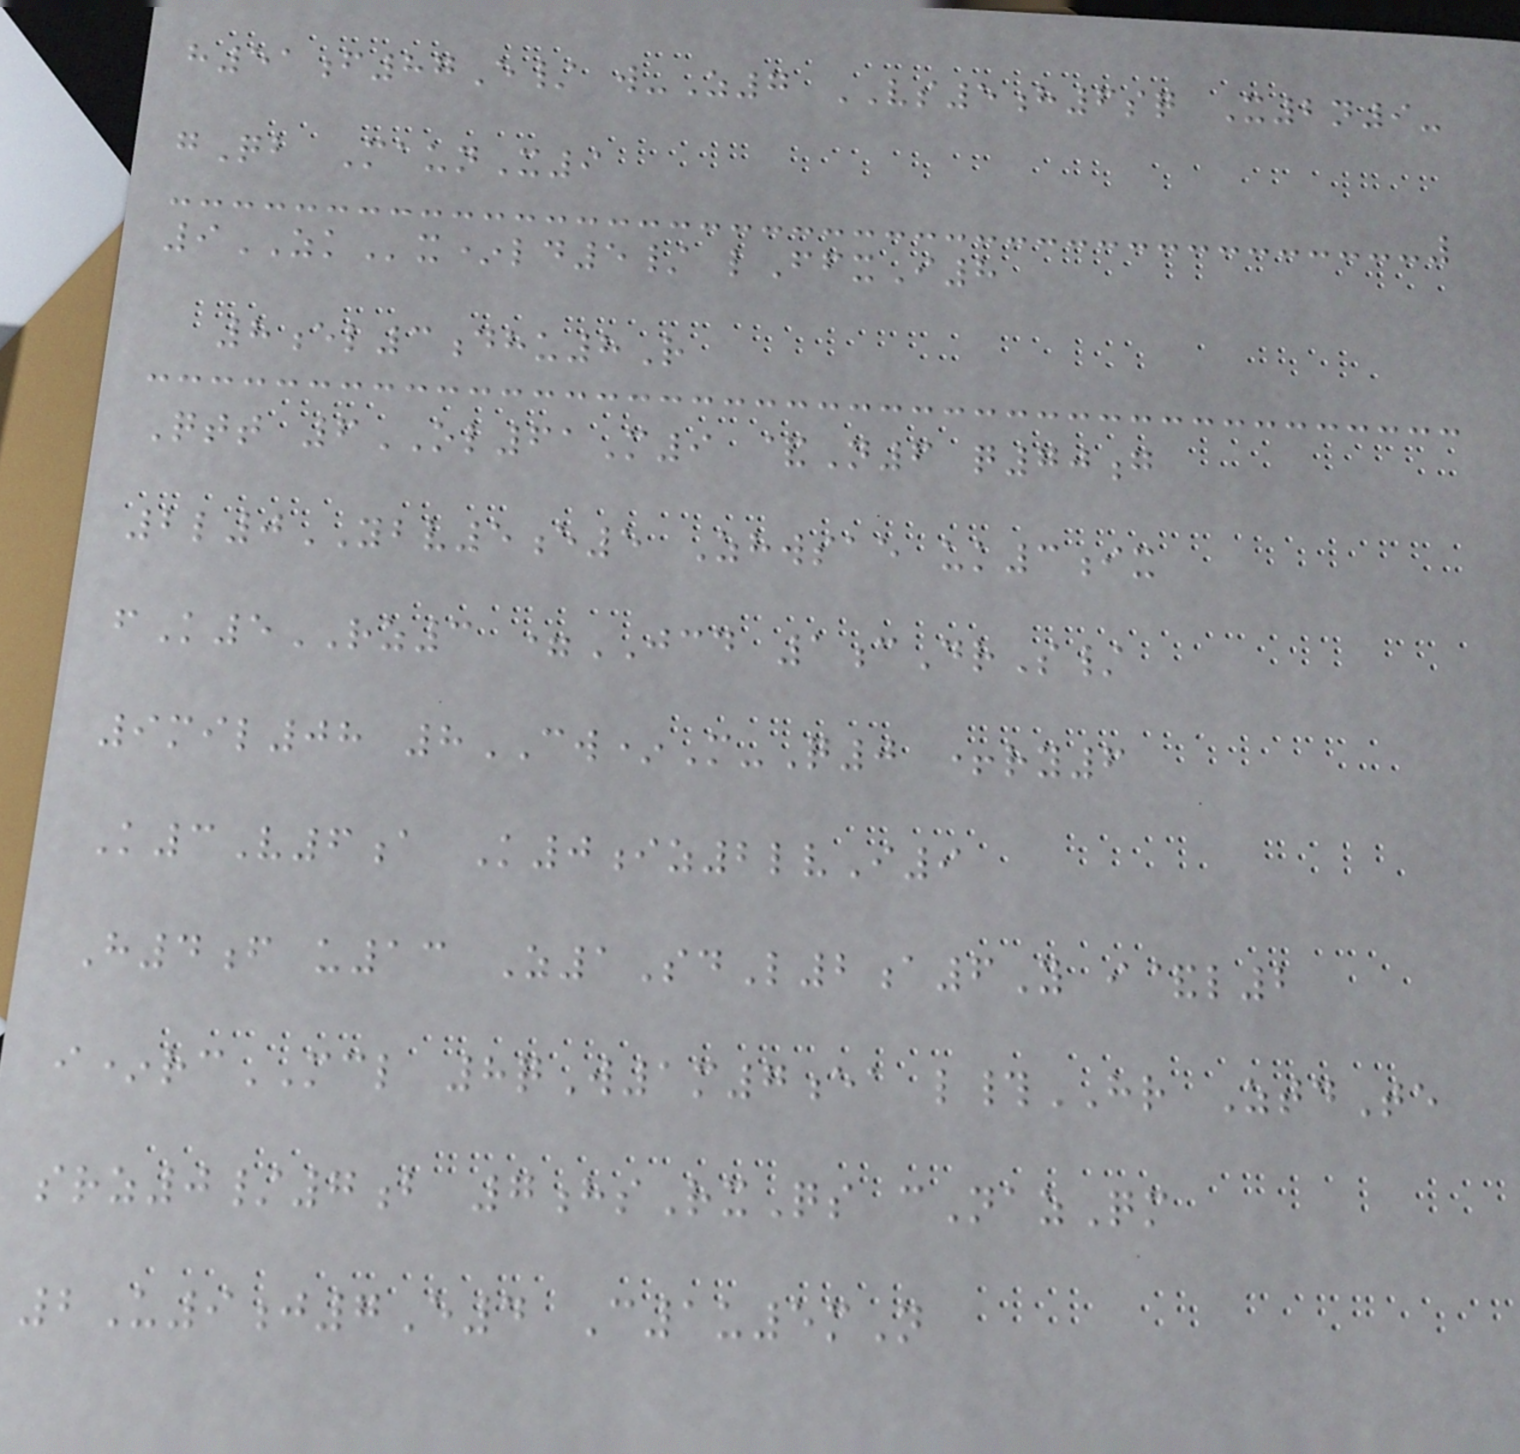h51f87E/ w-Z7 VS5h6sq X2n9-
gQb MaunX9
9ZKx*ld5/ lFfxI8
8el3dhu8R
Qtt 6OL61M9 &N6 q70g
2l0YBV5e5 Zhwsae uk3ix
fK5RZ3 =JCD 1cDrS/
9mil08 8CW*M-Q0 +ry6
K3V6a K0iz2lvI9
H4f u13 Z1SdL2a6Y i&l2
i*rcMCL 8qW1m7ea l#HR ZtdTe
srz0/7b 7hsRxQs cNazQm
2U9j7E4 C1u5mN
